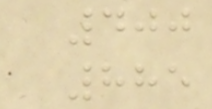400
885
